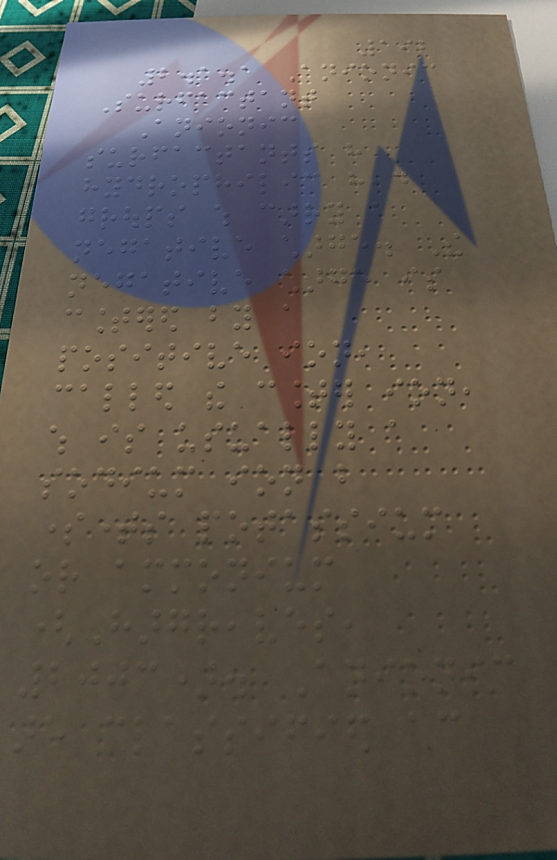192
2.1.1 Anionic
Surfactant
Anionic
surfactants have
hydrophilic head
groups which carry a
negative charge. The
negative charge is
countered by a
positive ion,
called the counter ion,
which is usually a
sodium ion but
sometimes potassium
or ammonium
(Hargreaves,
2003). Anionic
are classified according
